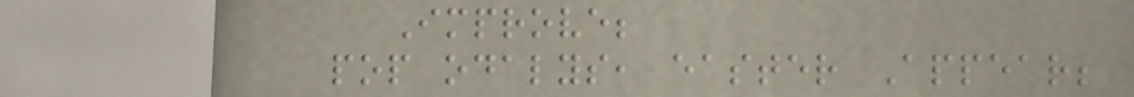Improve;
pop odalys, easter Appear;
